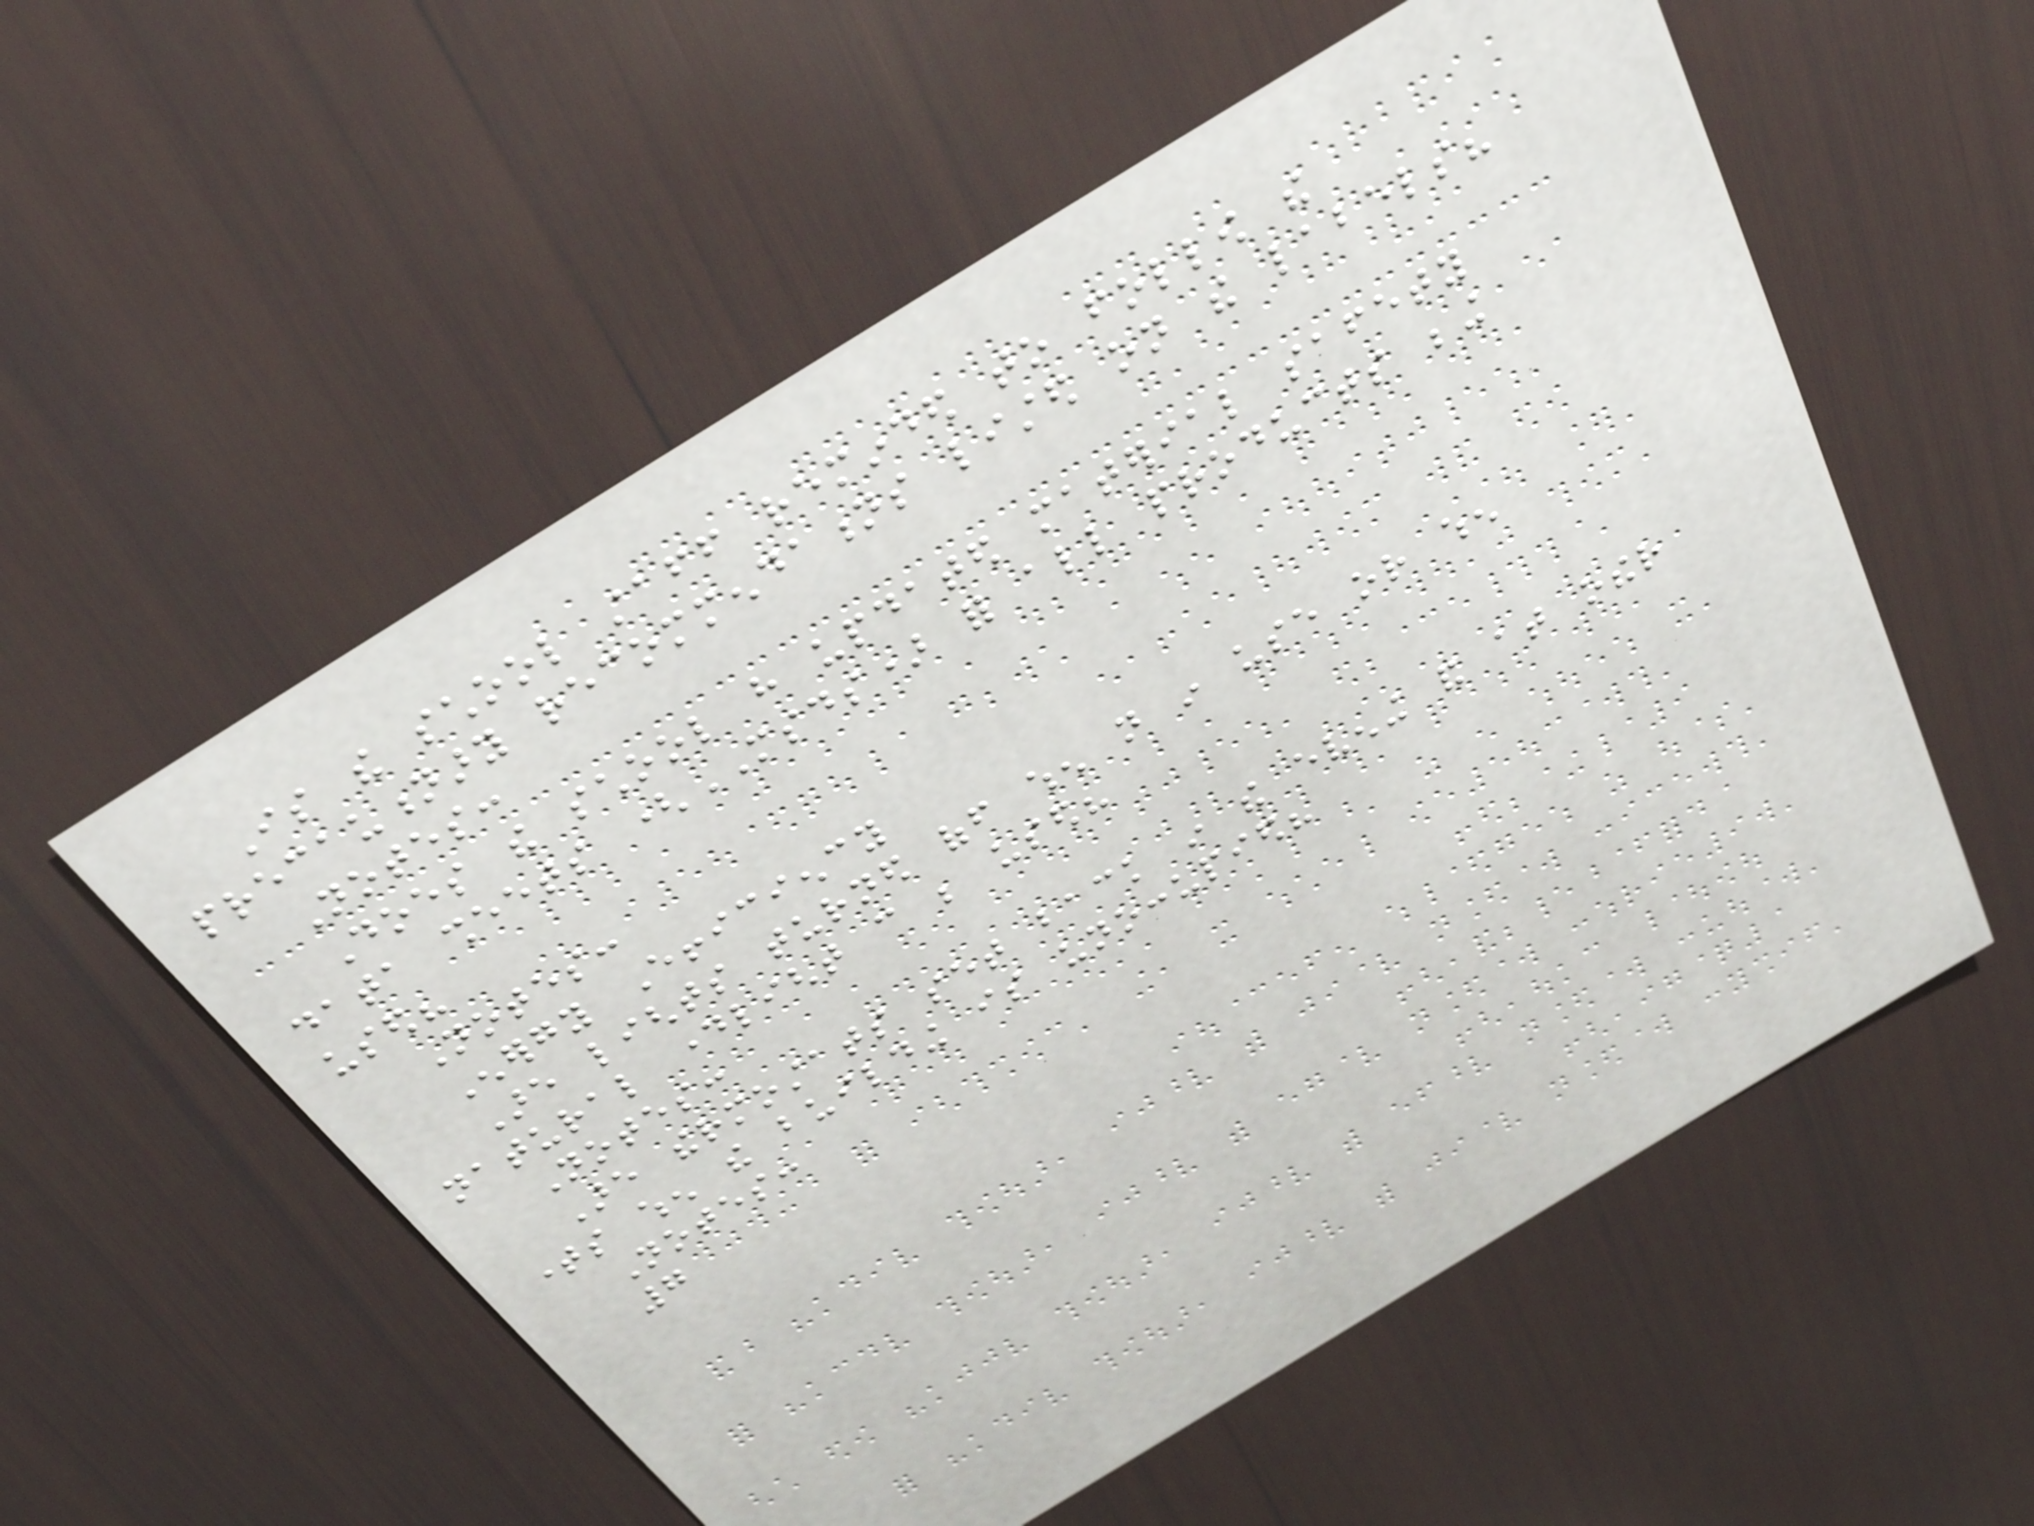Is the school staff reminded to follow the
precautionary recommendations listed on the labels?
Notes:
Does the school have updated material safety
data sheets (MSDS) for all products being
used?
Notes:
Energy Efficiency
Are lights turned off when not in use or when
natural daylight can be used?
Notes:
Are thermostats set back in the evening and at other
times when the building is unoccupied?
Notes:
7
